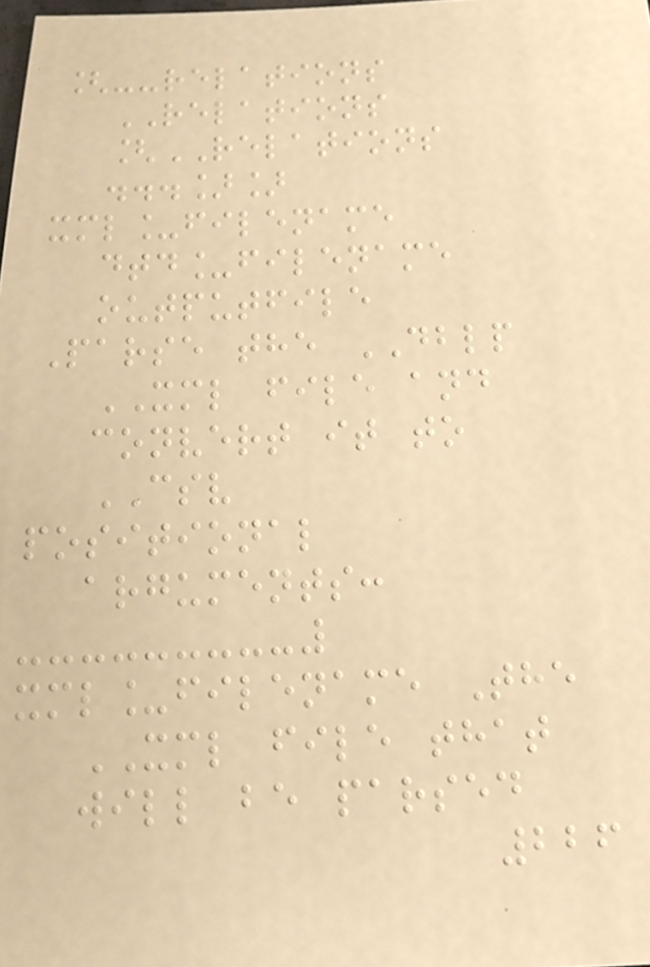[--relations
RELATIONS
[RELATIONS
...]]
xml_filename
dtd_filename
outputfile
Parse the DBLP
XML file and
convert it to
CSV
positional
arguments:
xml_filename The
XML file that
will be parsed
226
